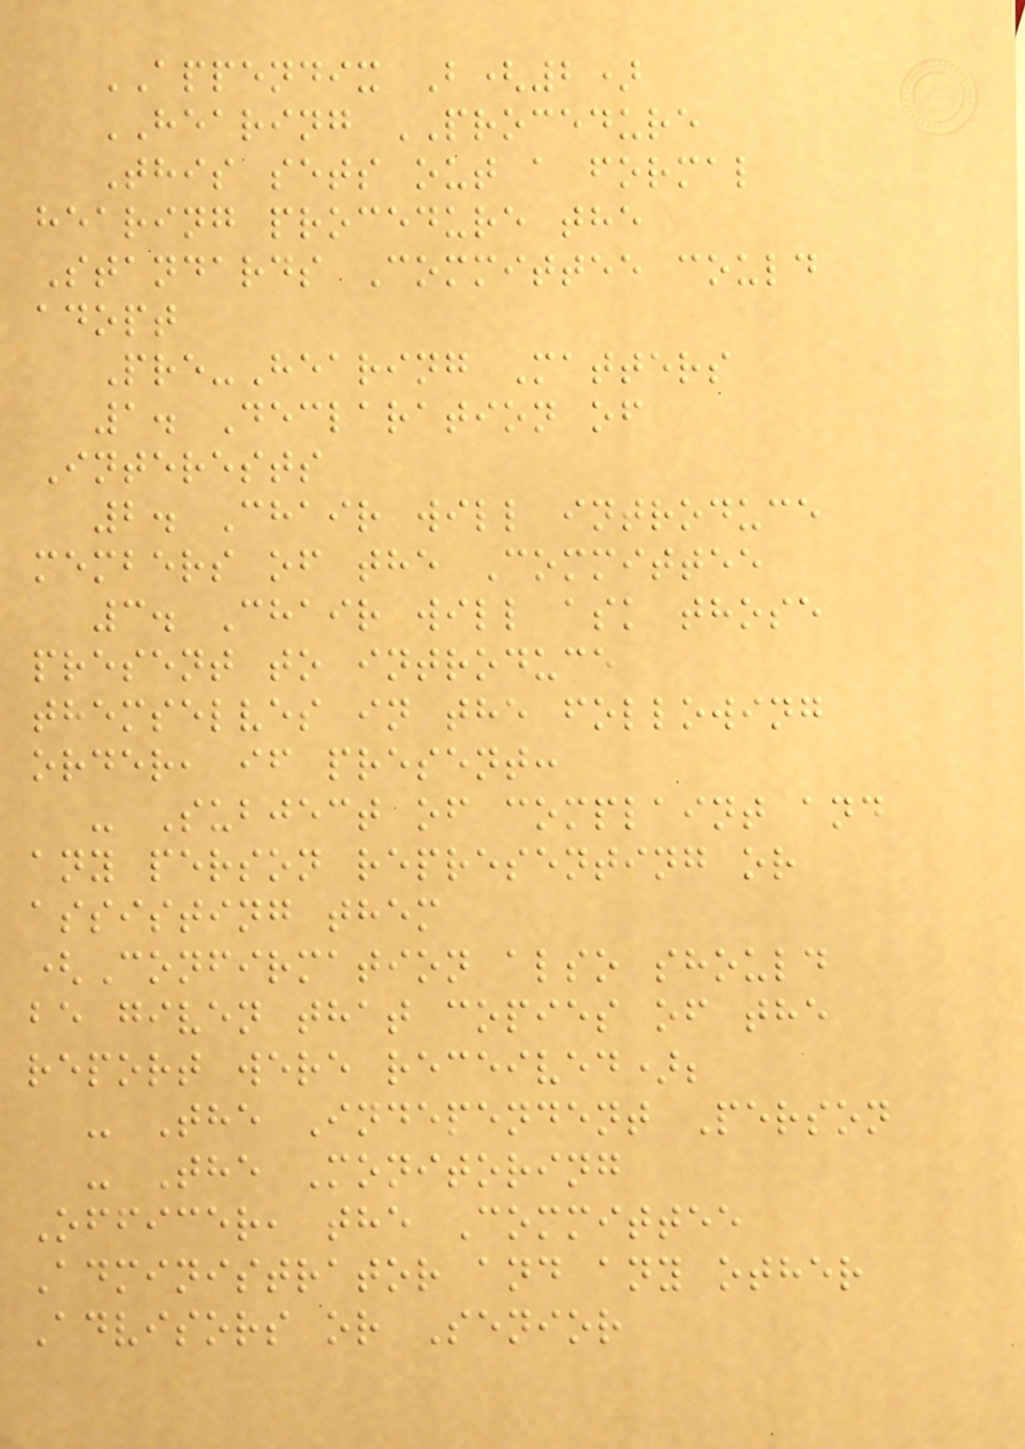APPENDIX B(2)
HEARING PROCEDURE
This sets out a formal
hearing procedure the
Standards Committee could
adopt
Pre-Hearing Matters
1. Declaration of
Interests
2. Chair will introduce
members of the Committee
3. Chair will ask those
present to introduce
themselves in the following
order, if present:
- Subject of complaint and
any person representing or
assisting them
(Confirmation also should
be given that copies of the
report were received);
- The Independent Person
- The Monitoring
Officer, the Committee
Administrator and any other
Advisors or Senior
